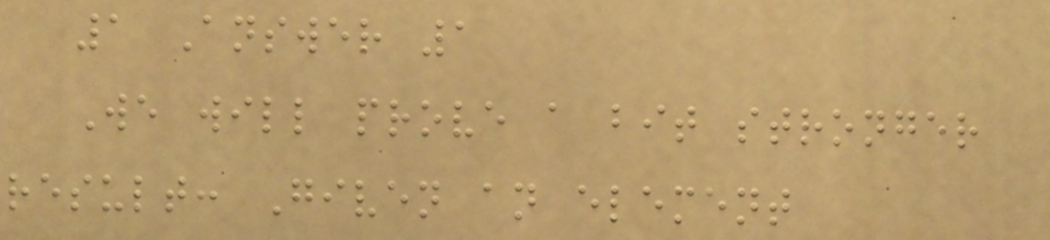1 Answer 1
We will prove a bit stronger
result: Given an element
